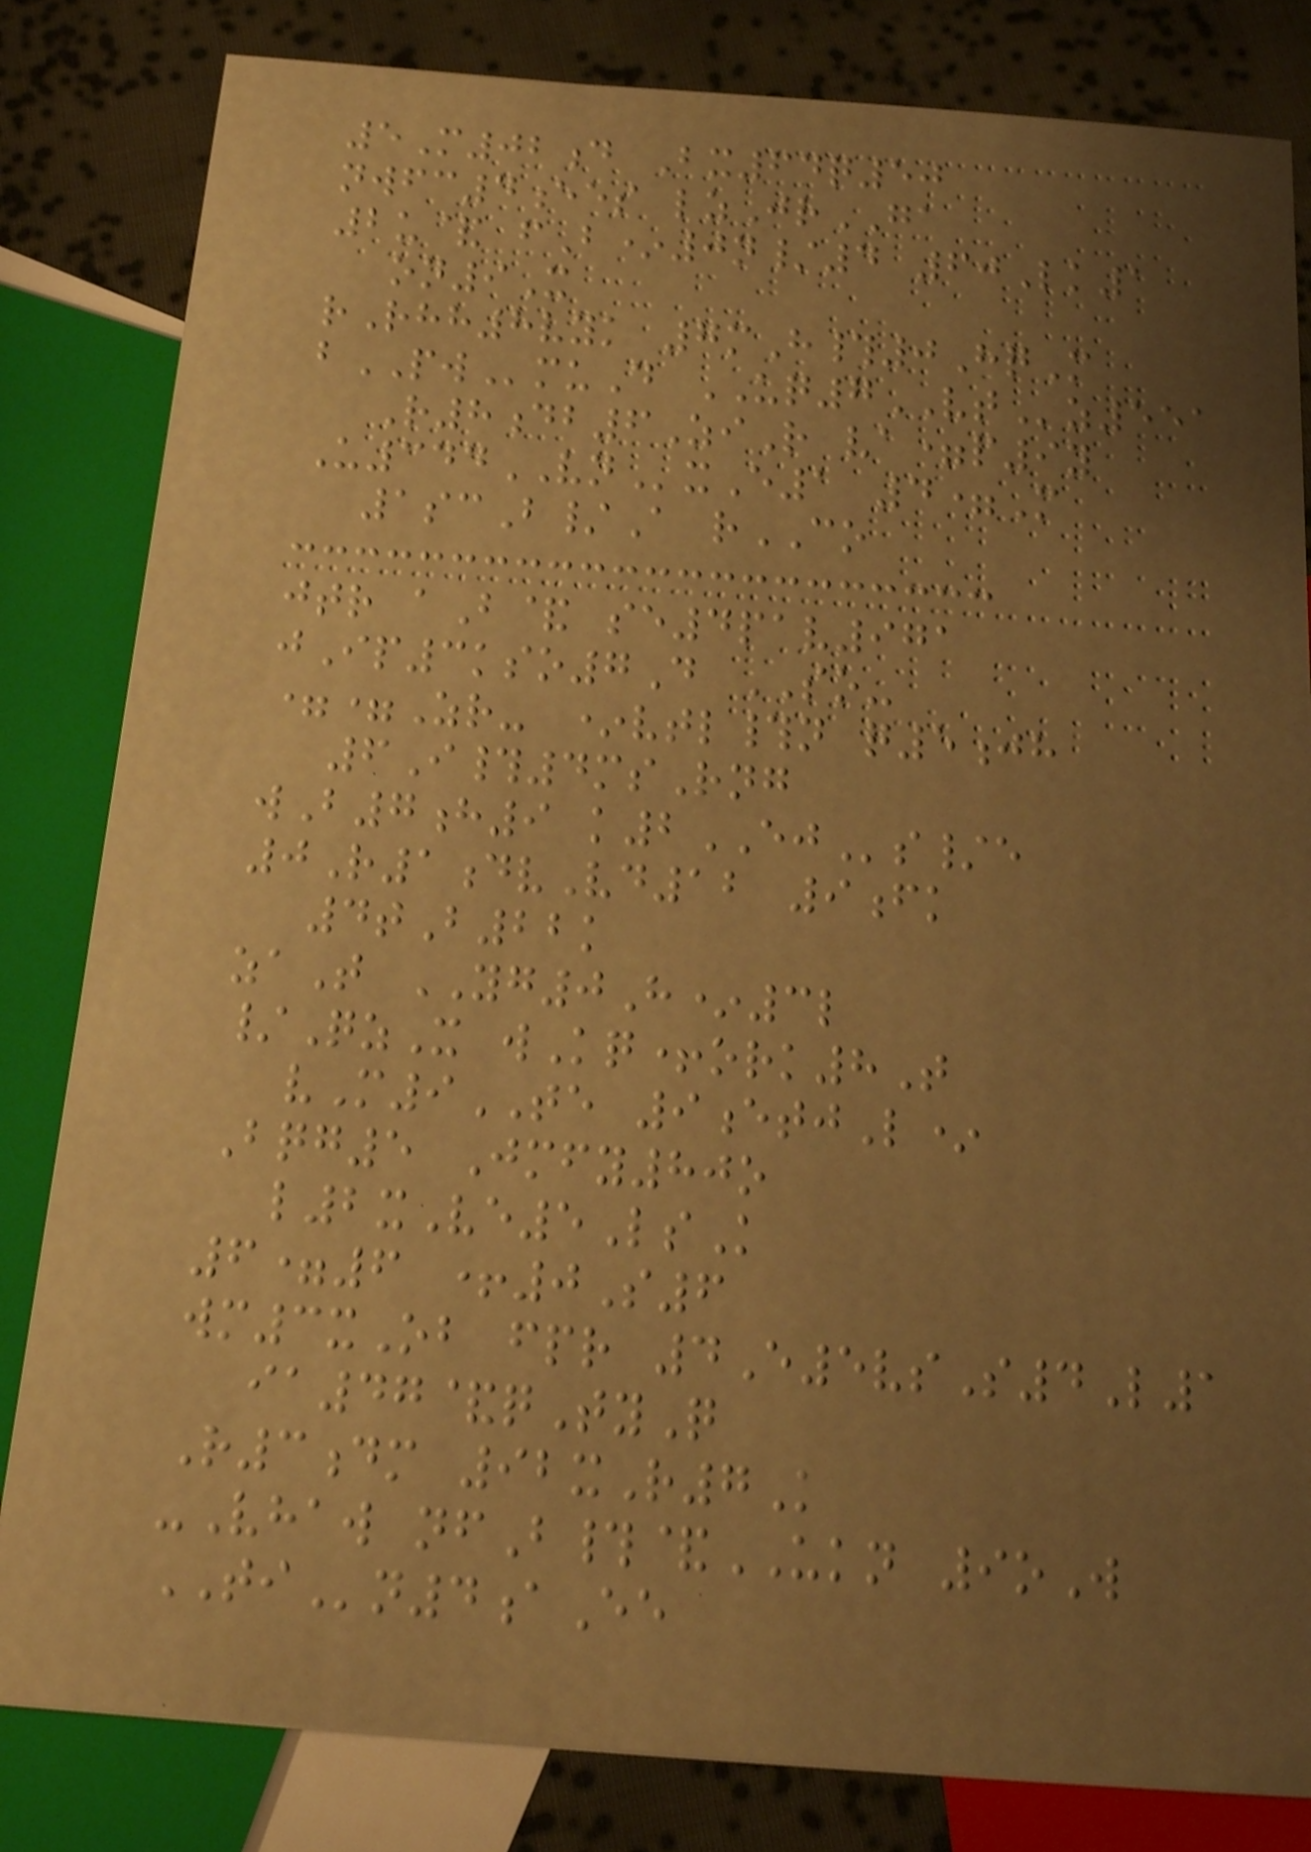5M02d Bx64q50
nwfc4ees lzJrGA
2u& fB*0n/4 60Lk1
on9X
rRhh8vyk 7mH#0HqM
bPWmuD UQ7VTz551
R8db6ZiR va=p9y
U344VNxE1 4=M
1scB/A rCO
jtr aB& se4pav971
jIp3kso7D SO-
==Zr- *vtl#n q5jh
6I#4msRng
wB7h9 k2EJs/e
0R1dvVd12 9fk
4tB22k
zaT YG0H*3l
/QzX wKq+ork8T
vM9TE 9etjL*
Bqg5 Jmfy80o
l2xVe5LsK
6=6 +0S6
wm3xOb fpr 4E5vsS4L1
ia47&qTyQ
R3dm 92xR7K
-Vhaw nfB#&UKN 9oW
TIn4aEe
